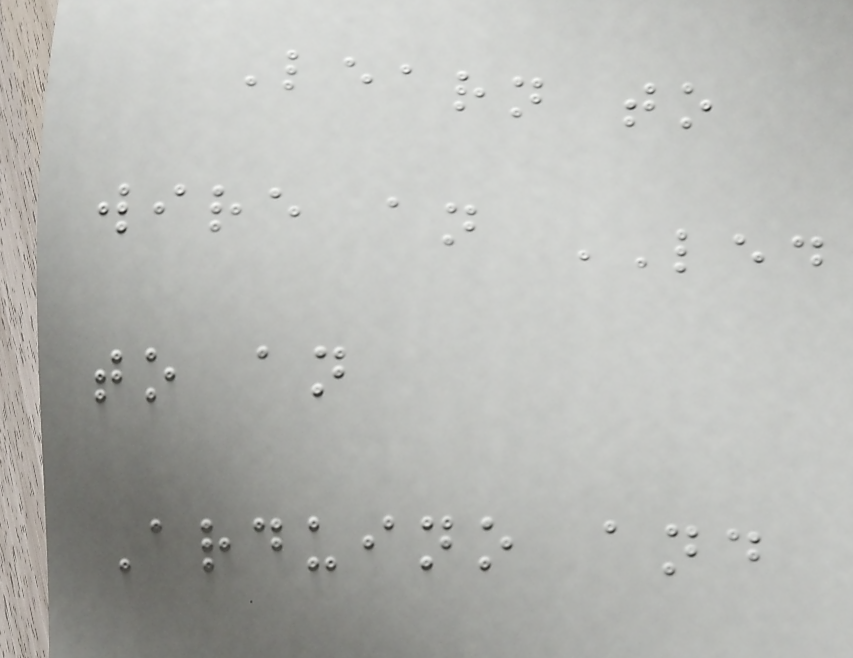Learn to
wire an LED
to an
Arduino and
